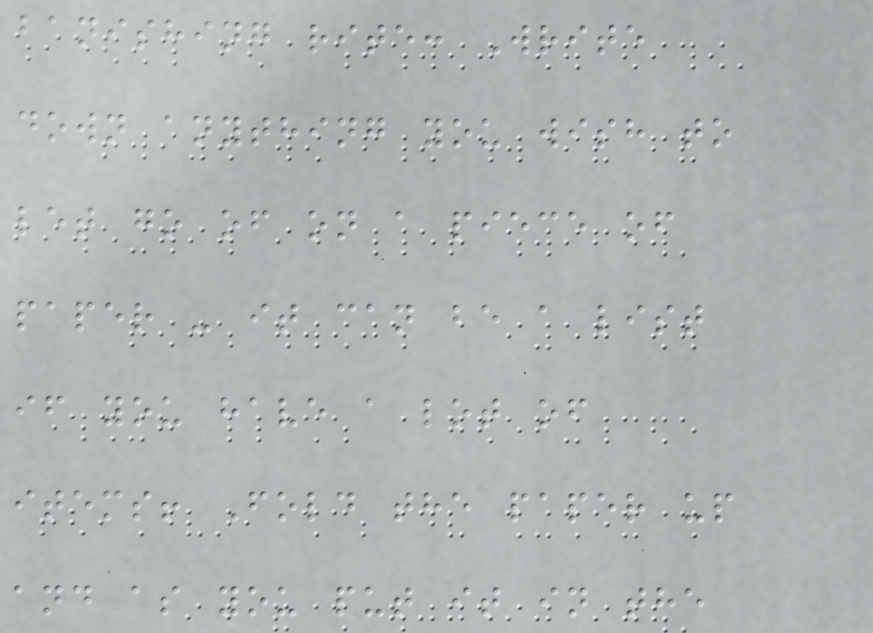banishing rite: Write
down anything you wish to
let go of on a piece of
paper - it can be a list
if you have a lot of
items! Fold the paper up
and as you put it in the
